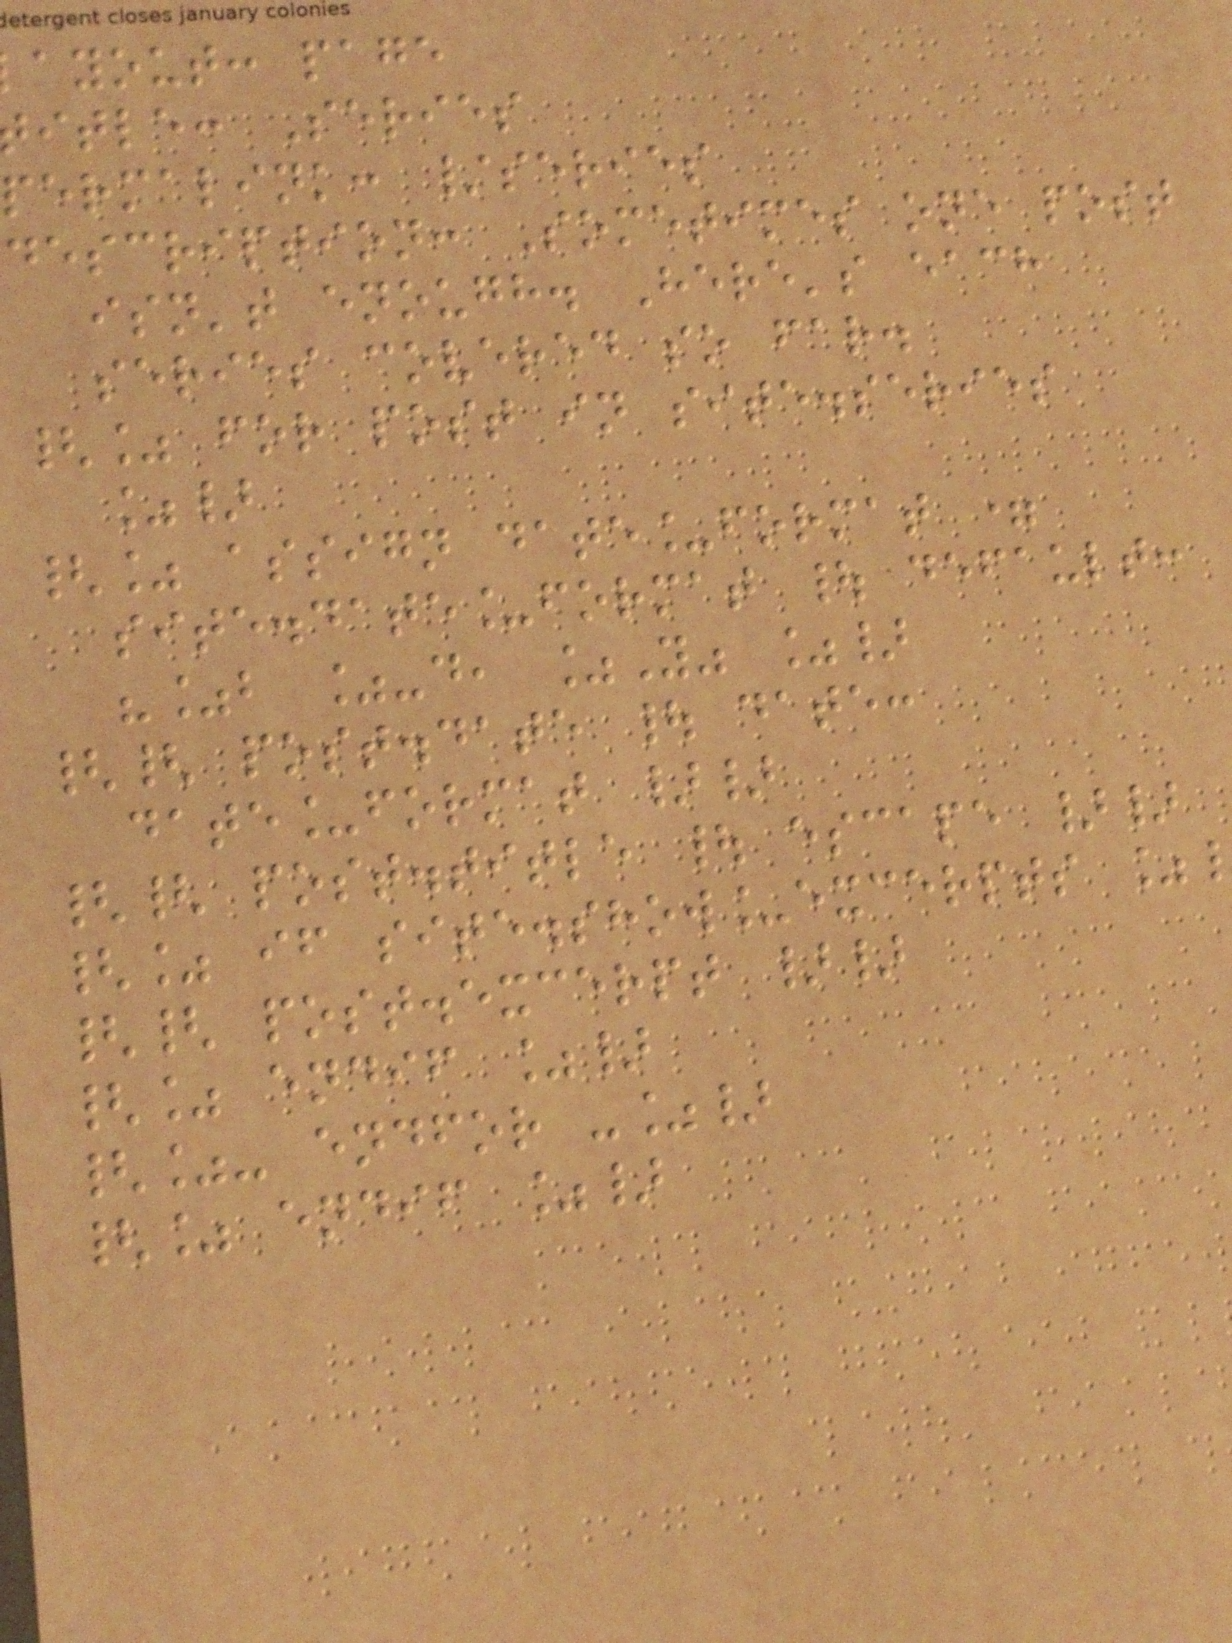ayout: page
itle: Series
permalink: /series
description: Sometimes one post
isn't enough. Here's each
series covered so far.
{% for post in site.series
%}
{% assign date_format =
site.date_format | default:
"%b %-d, %Y" %}
{{ post.date | date:
date_format }}
{{ post.title | escape }}
{% if site.show_excerpts %
{{ post.excerpt }}
{% endif %}
{%- endfor -%}
{% endif %}
